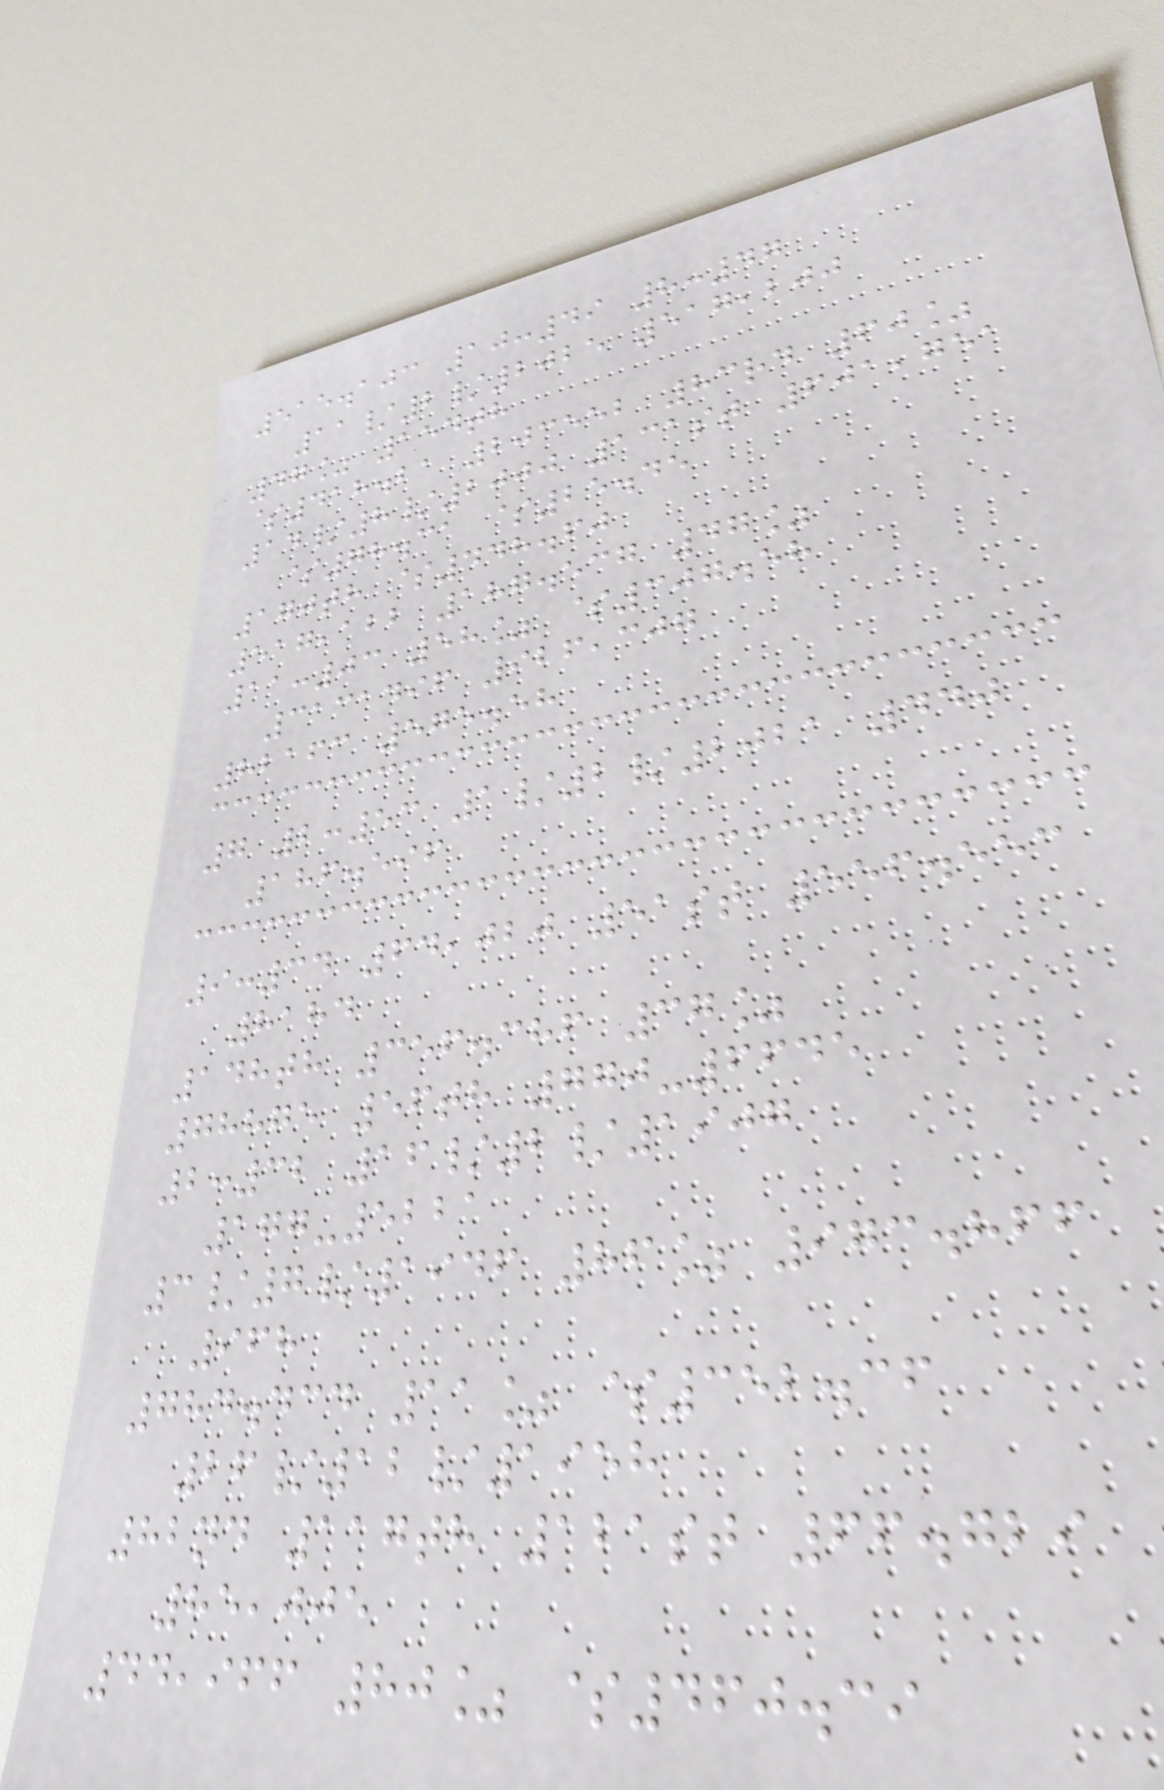515.103 10:49 8:47
11/2/2025 517,200
47% 154th
$418.21 203552 83rd 60%
14/8/2000 131st 601,751
$78.31 $25.45
170th $448.60
517,122 187.537 47%
11:03 58% $307.58
3131496 926,307
82163 575.58
7 2:53 1/2/2021 440
186.596
9:34 64,020 51st 556.553
8184
148th 356.386 37%
78875 56th 770-6645
2:32 16/2/1907
177-5221
3/7/1946 86% 973.866
968
784.434 11% $352.36
26/12/1958
82nd 117th 121st 66.729
85,005
44,966 80% $460.39
